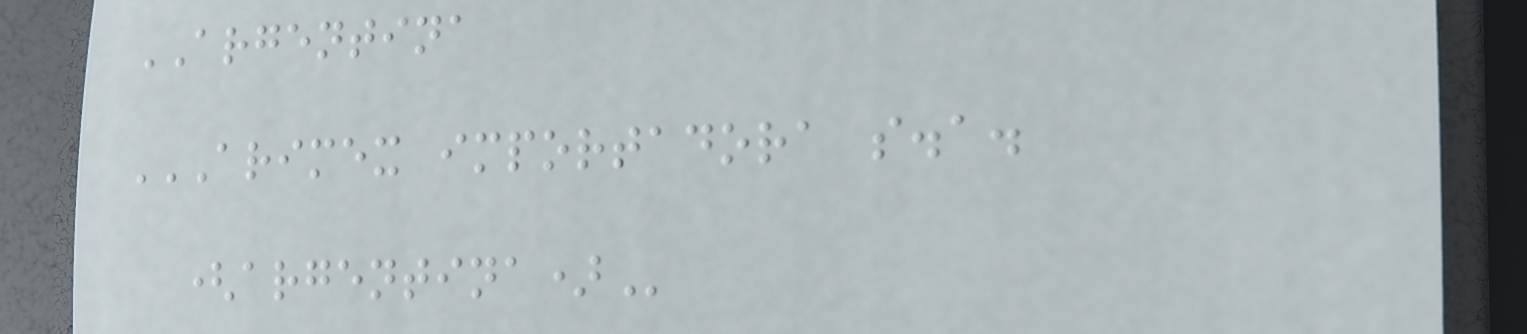ARGENTINA
ARIMEX IMPORTADORA S.A.
(ARGENTINA)
